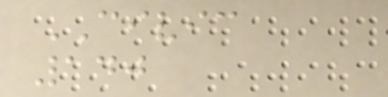CIVIC
140
